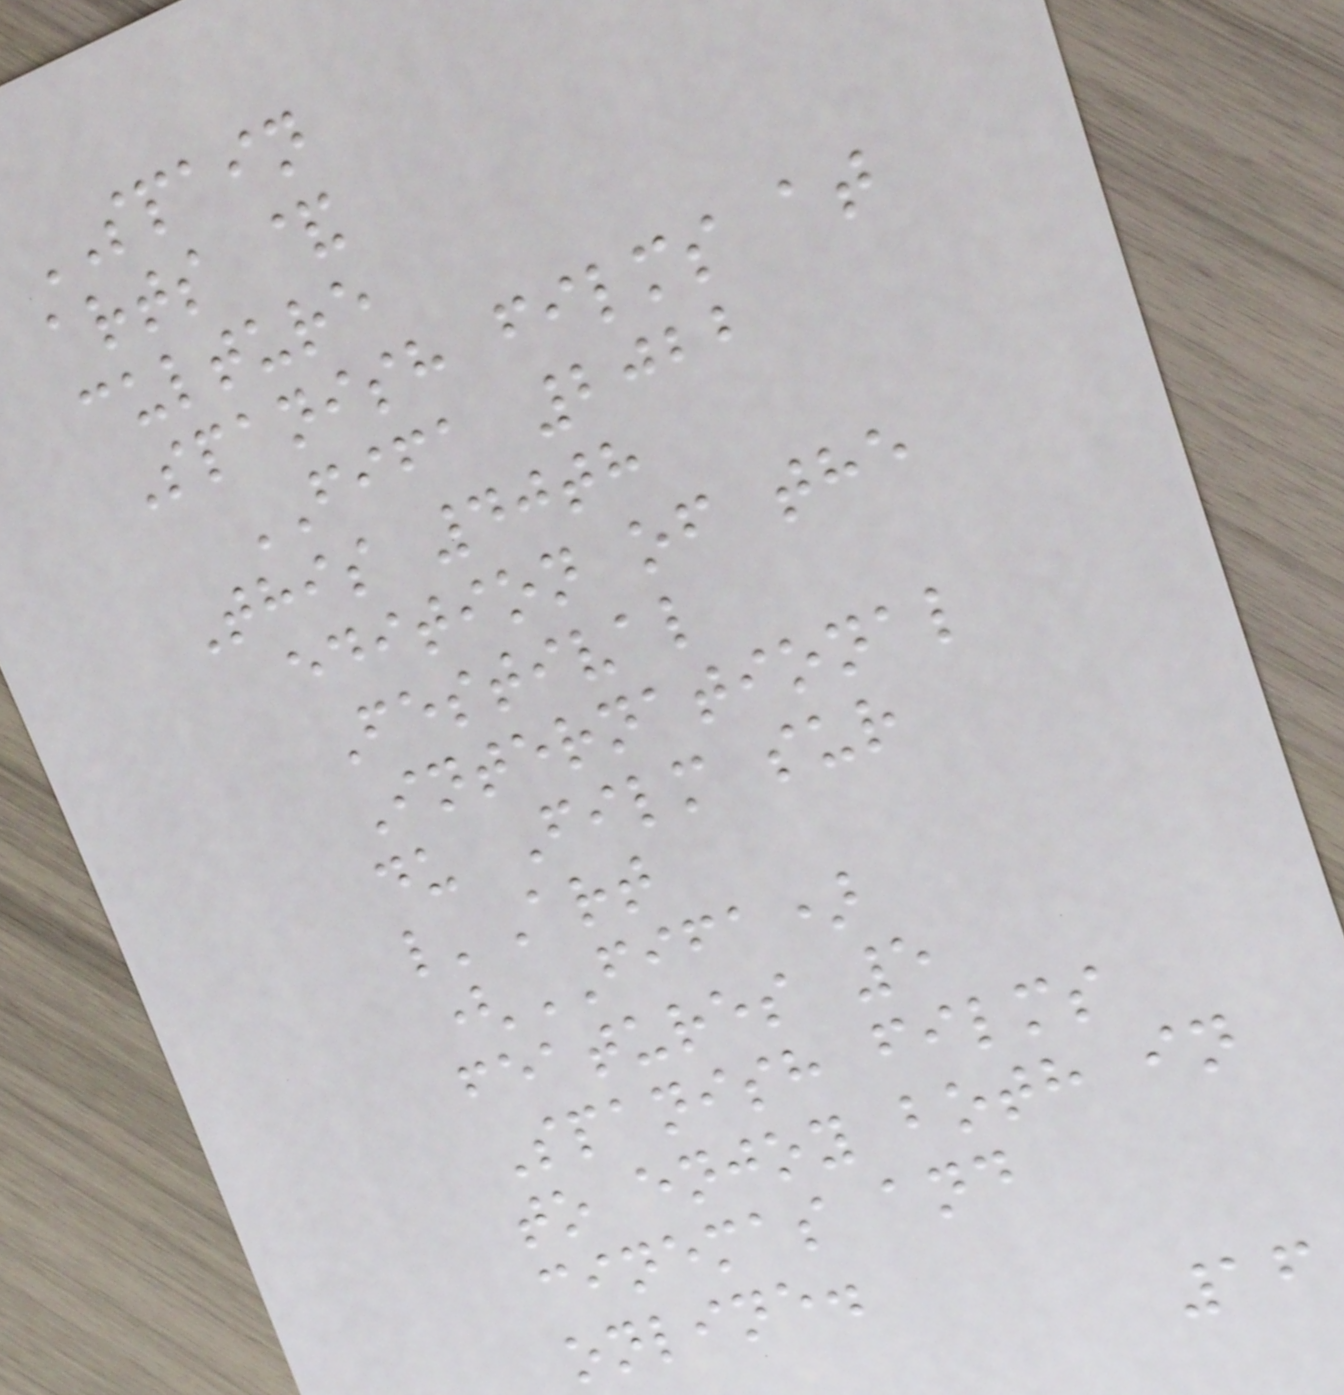SPAIN
arts &
culture
Spanish films at
FIFA 2022
This 40th
edition of the
Festival
International
du Film sur
l'Art
(FIFA)
features 5
Spanish films
to enjoy both in
cinemas and
online.
16
